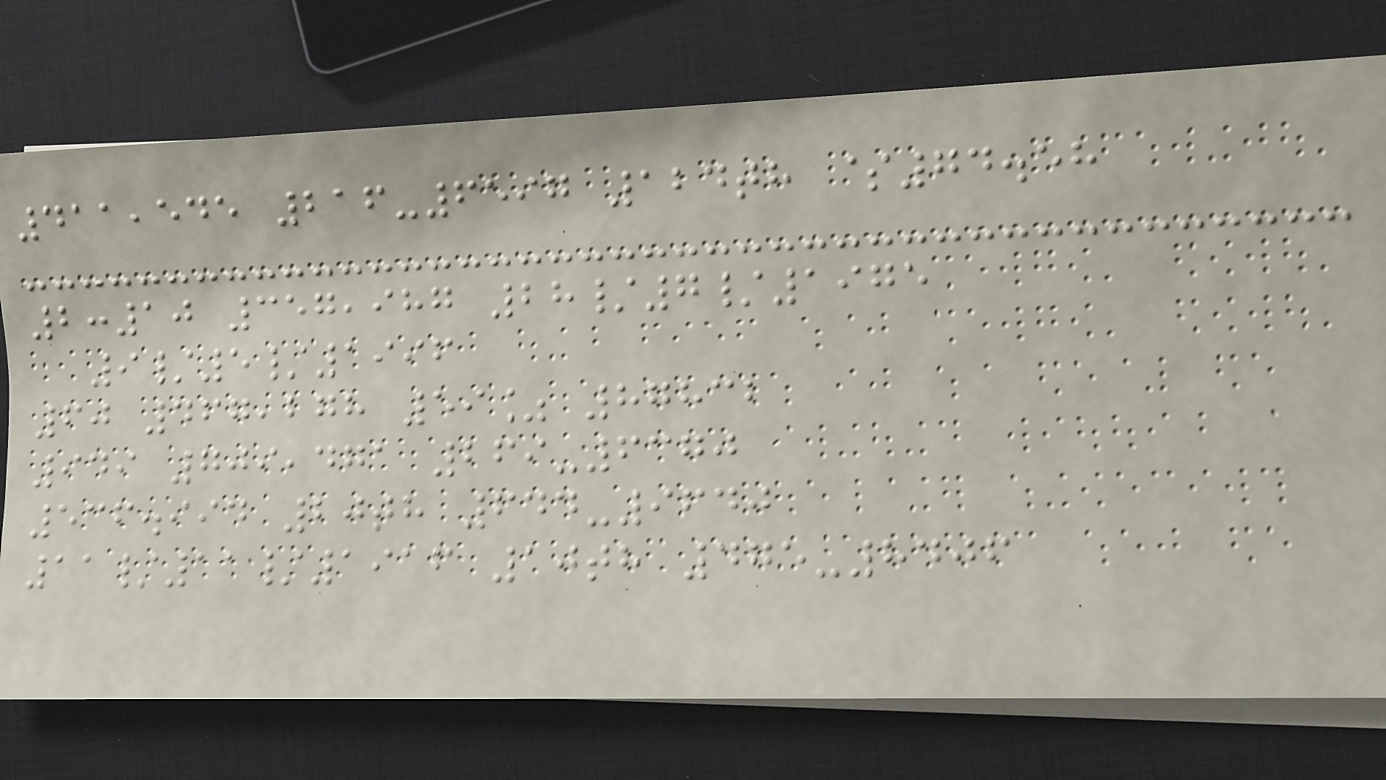411,545 216-6597 124th $74.58
2:10 357,987 28/7/1975
9/5/1996
60 467,278 59% 87832
949 709,471 269-6370
536.994 20th 644-9640
11/11/1916 10th 475-8406
